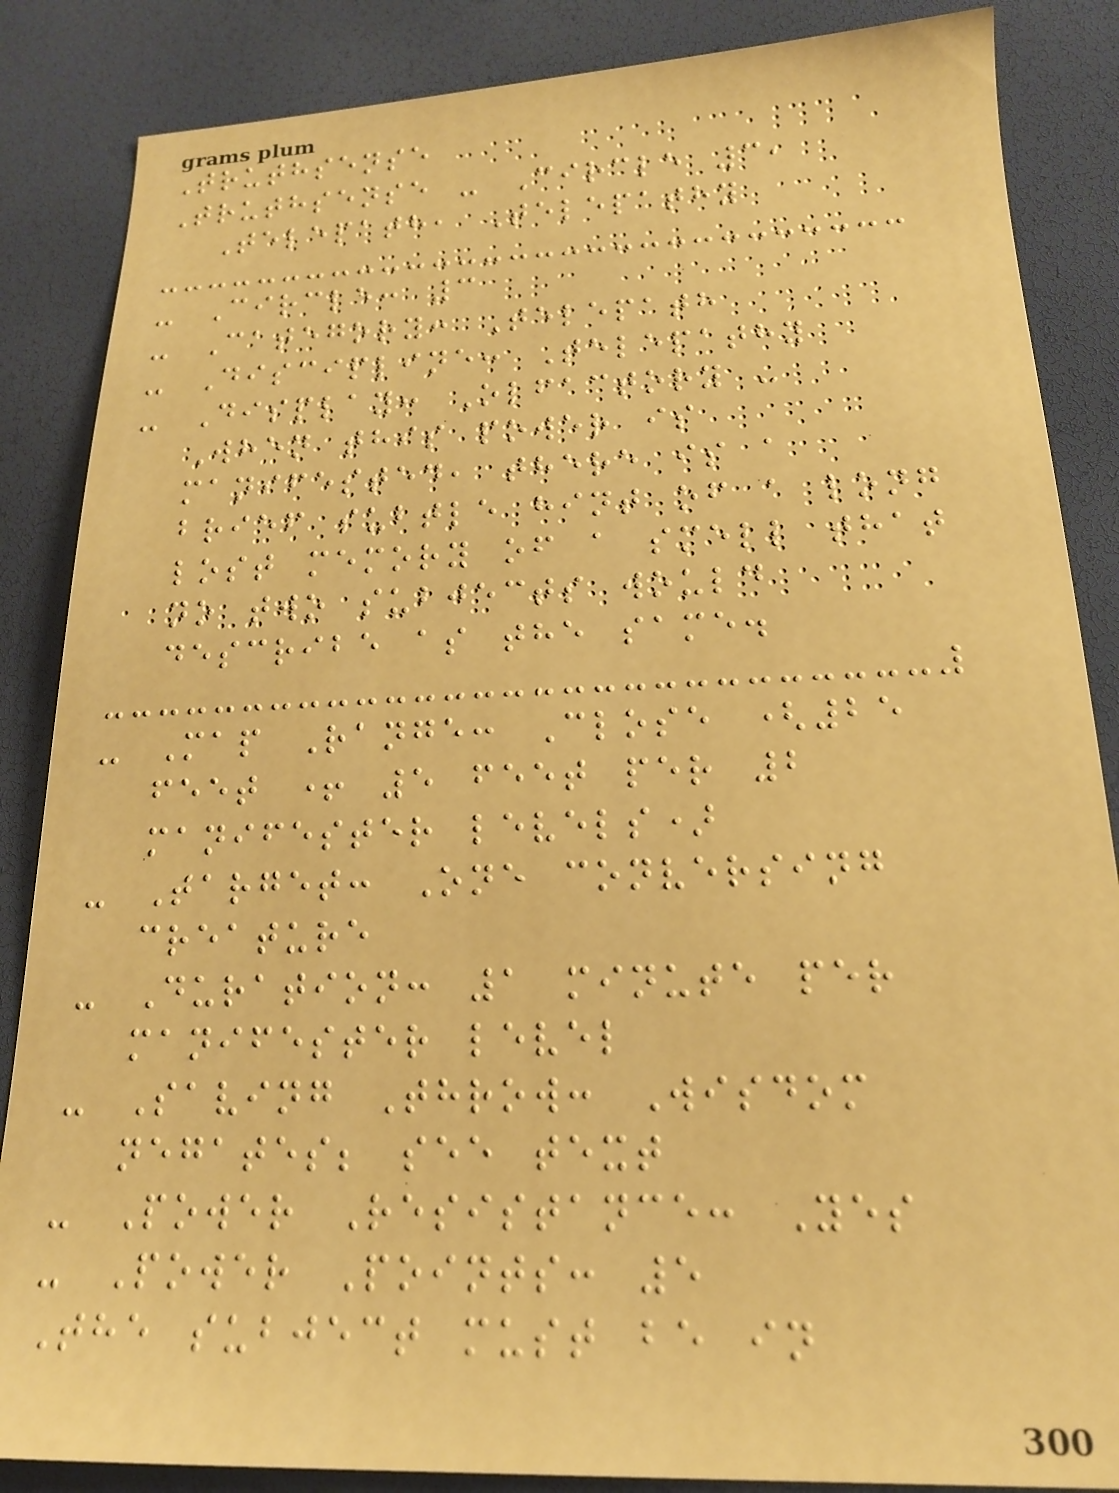Truthsense
Truthsense - Circle 3,
Telepath, Telepathy
- Circle: 3
- Category: Telepath
- Discipline: Telepathy
- Display: Olfactory -
When this power is
manifested, there is a
brief subtle hint of a long
lost memory of a smell that
no two subjects would
describe as the same.
- Map Range: Close (25
feet + 5 feet per 2
manifester levels)
- Target: One conversing
creature
- Duration: 1 minute per
manifester level
- Saving Throw: Wisdom
negates; see text
- Power Resistance: Yes
- Power Points: 5
The subject must be in
